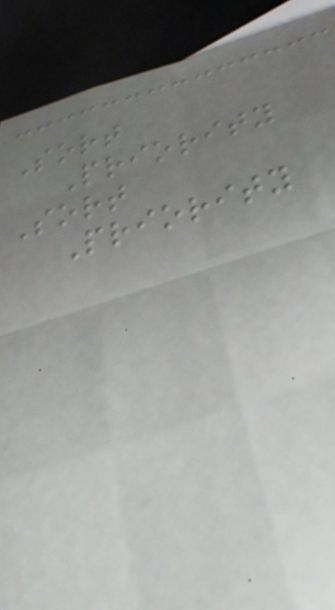Sort
Priority
Sort
Priority
